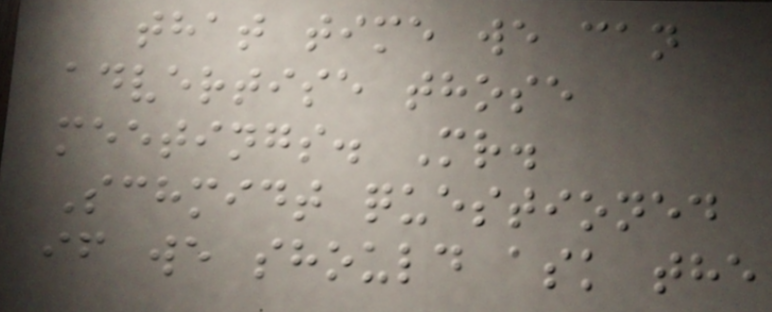that time we can
advertise those
meetings. Mr.
Schmidt questioned
if we should ask the
